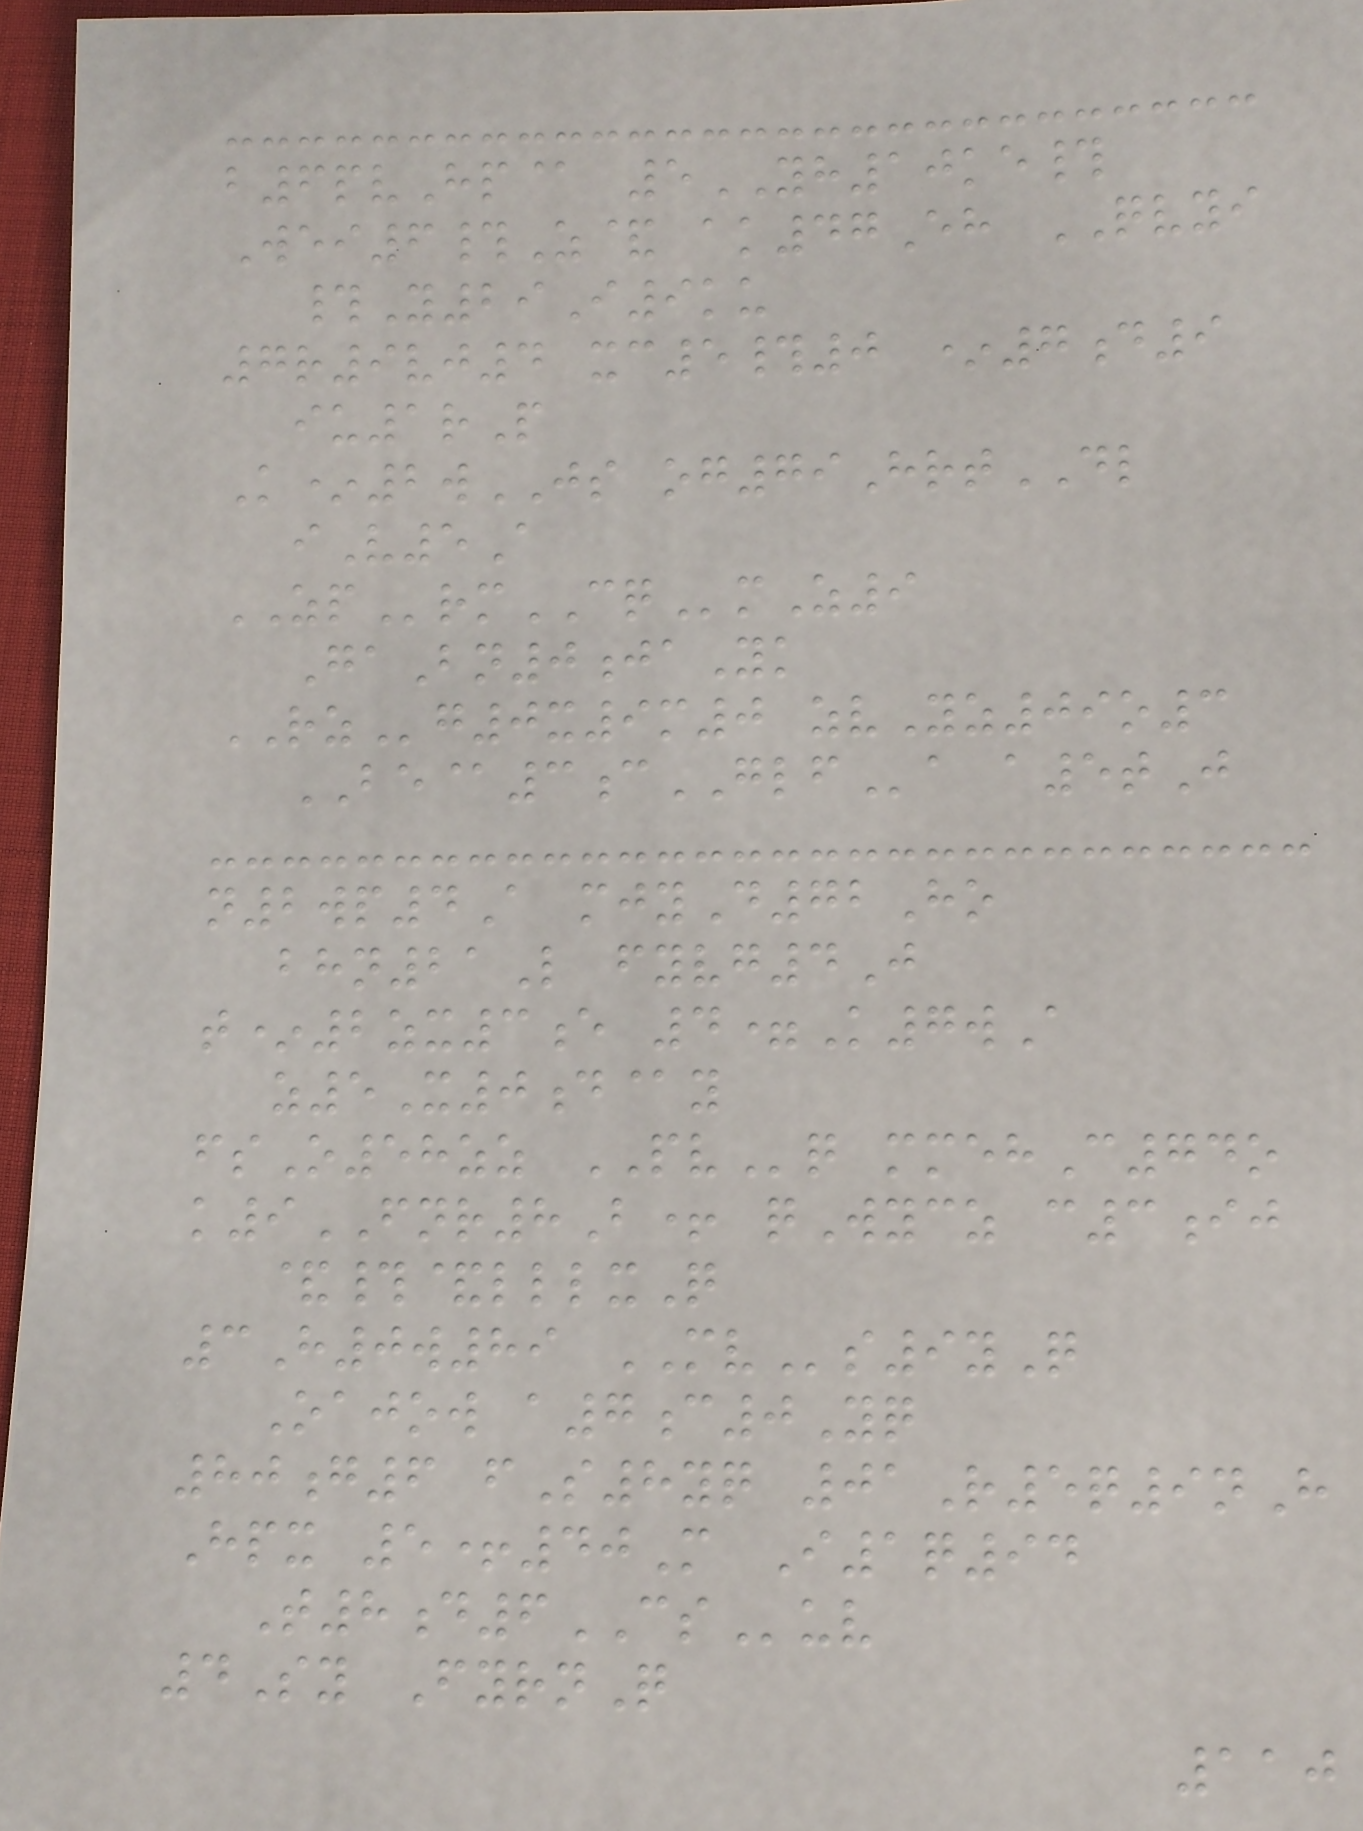b6pvHp@ 5YH10ke#
Wei6#Z& ak47Eh QVYI
#Y29I9ku
7r9vj4 xc5#0 *7d9
iu1rP
K*2wJS og79HrtDL
iV5A
ZPrmCQmZ9
GaBn0jaYk
RZg0x9m0 zvYz09o3
BE@3cGLFa a5tJ
n2wp4A mjyD72Ho
bhn21L fyvg4J
t*2zx3e 4=K7wA
z5X0d@y
fsO58zz PVq mmehC74o
k9FNR8B+ qWycz c3ij
&#&lllxQ
3H0w89 MVs9yQ
Oajow a7c0Yq
80g6 fS8yq 01R5q9nH
Hpx 5+40M I1q94
T8d6CSuv
4Sy FyrnQ
110
